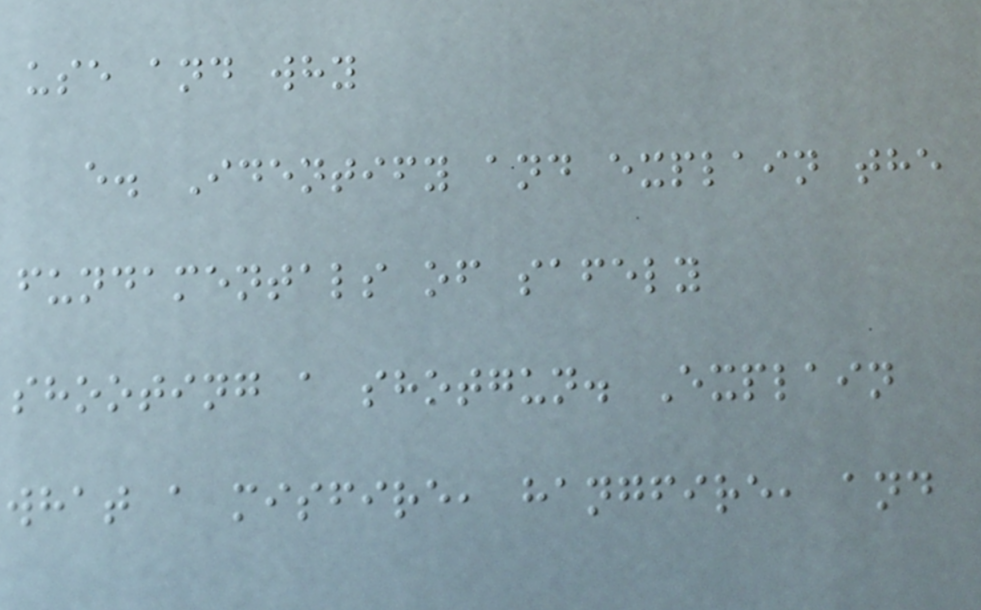use and why
e. Identify and explain the
fundamentals of safely
shooting a shotgun. Explain
what a misfire, hangfire, and
